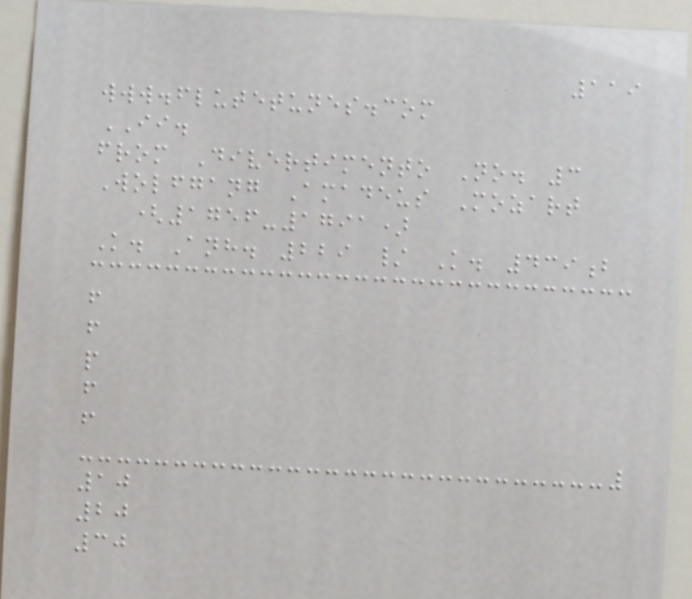119
www.flutetunes.com
II.
from Divertimento No. 3
Wolfgang Amadeus Mozart
(1756-1791)
K. Anh. 229 / K. 439b
f
f
p
f
f
10
20
30
